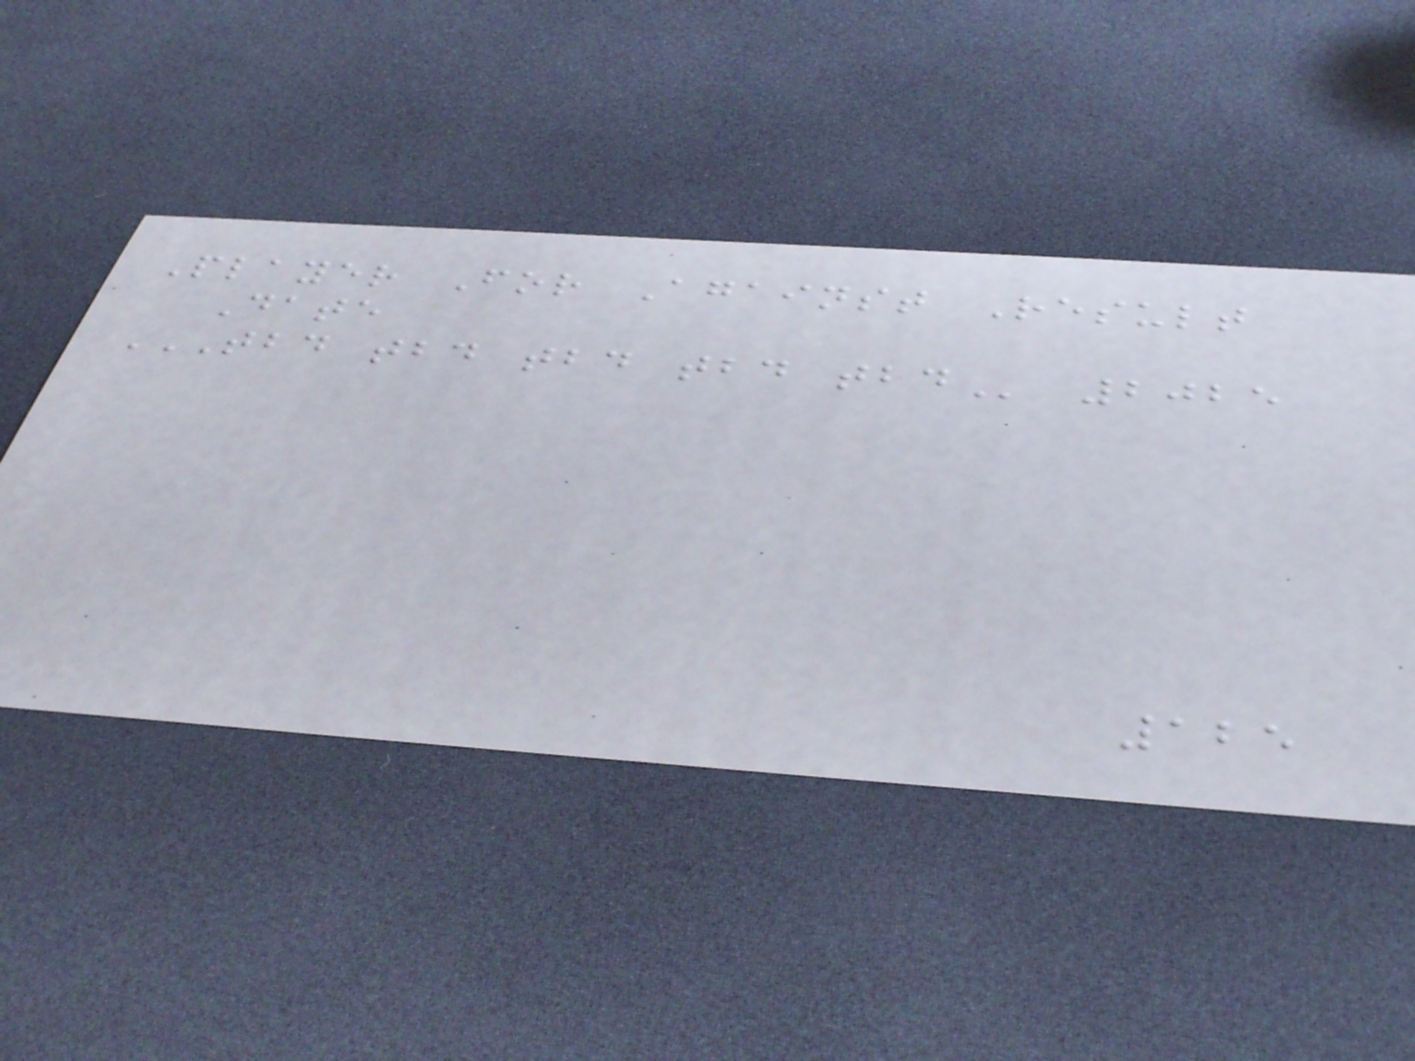Player For Against Result
Date
TBD TBD TBD TBD TBD 2025
125
